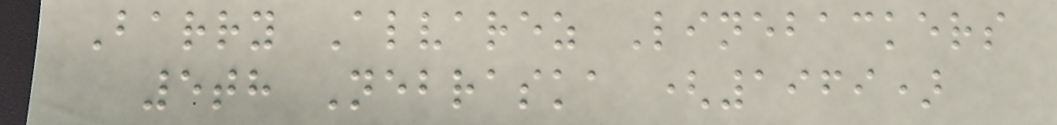Barry Alvarez Linebackers
5th Nebraska (1969)
